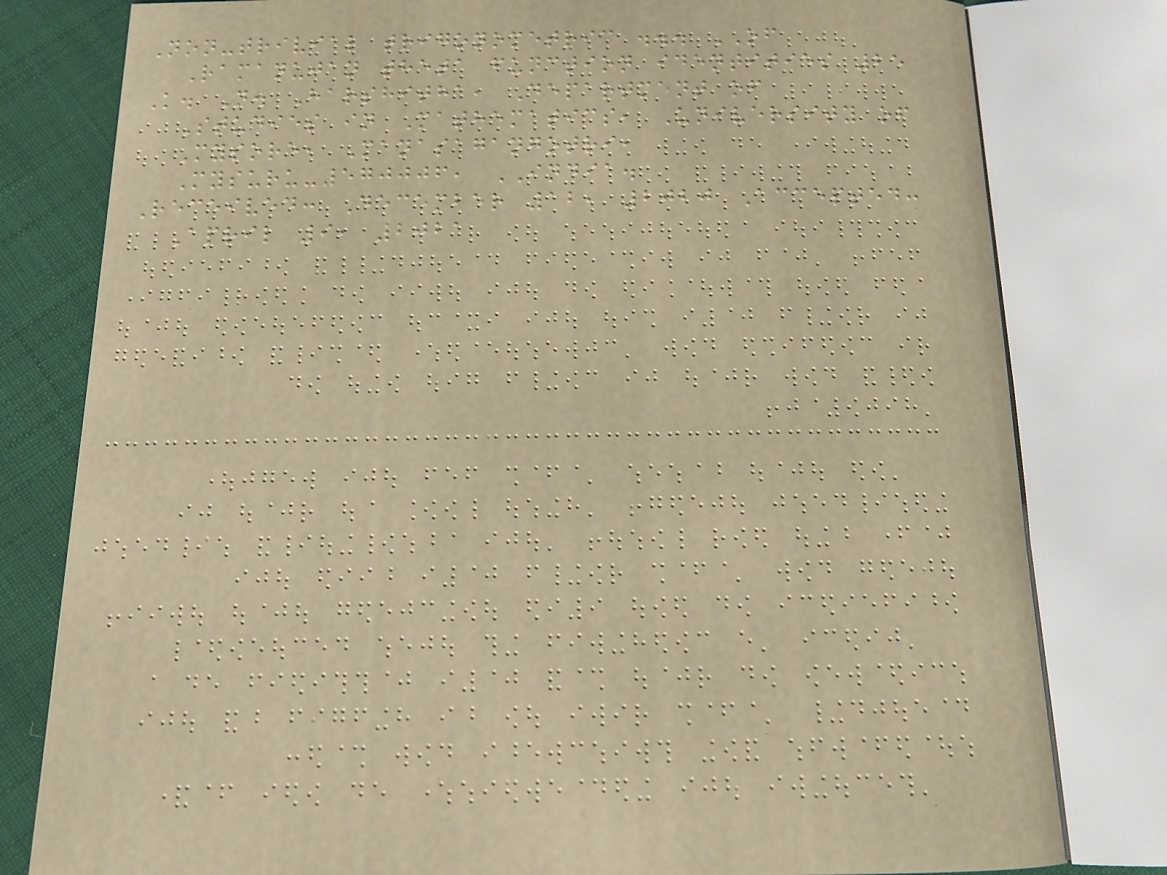Non-trivial trigonometric ... OF
Ramanujan theta function identities 25
K. N. Harshitha, Department of
Studies in Mathematics, University of
Mysore, Manasagangotri,
Mysuru-570006, INDIA.
Received: December 12, 2020 Accepted:
April 9, 2021
